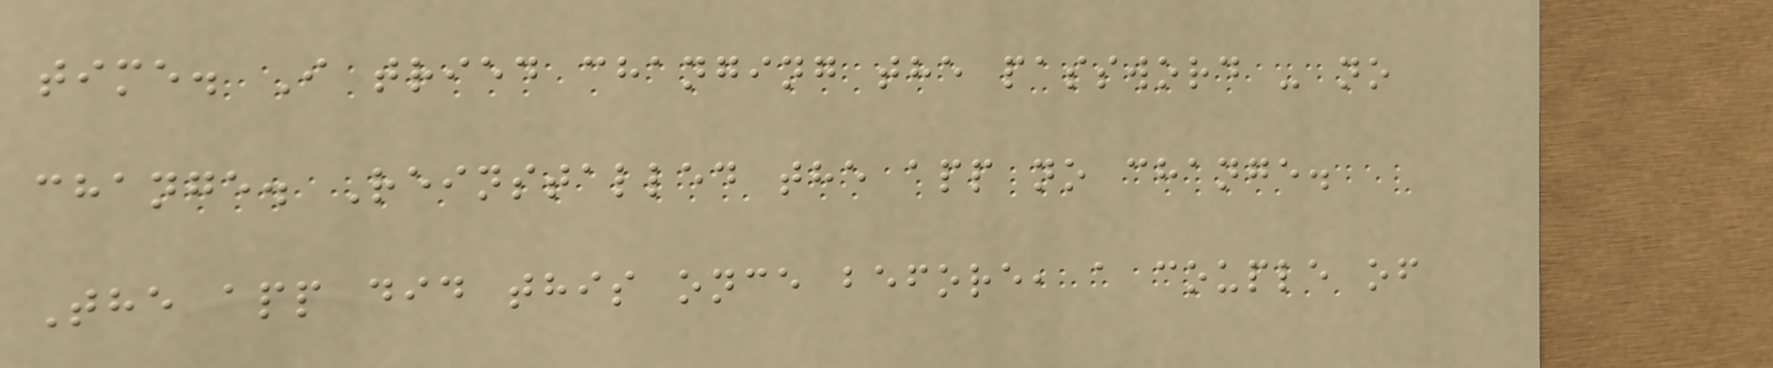time. I tried changing the password - no
change. Reinstalled the app no change.
The app did this once before, a couple of
